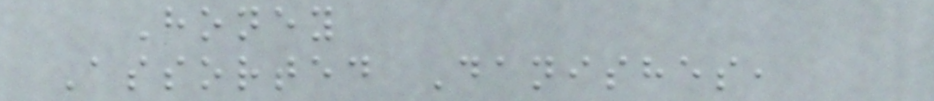Honey
Assorted Danishes,
